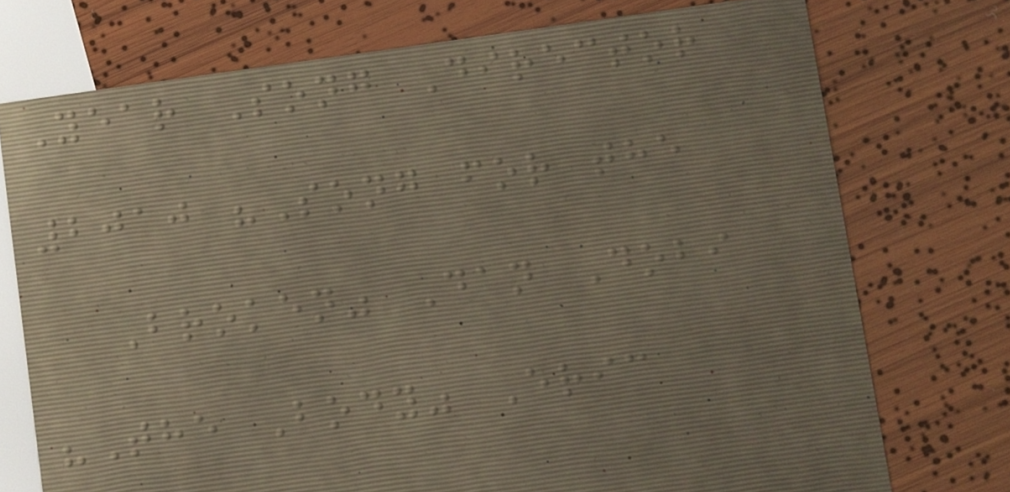Year Song Director
2010 "Song for the
Broken" Dan Dobi
"The Body" Eric
